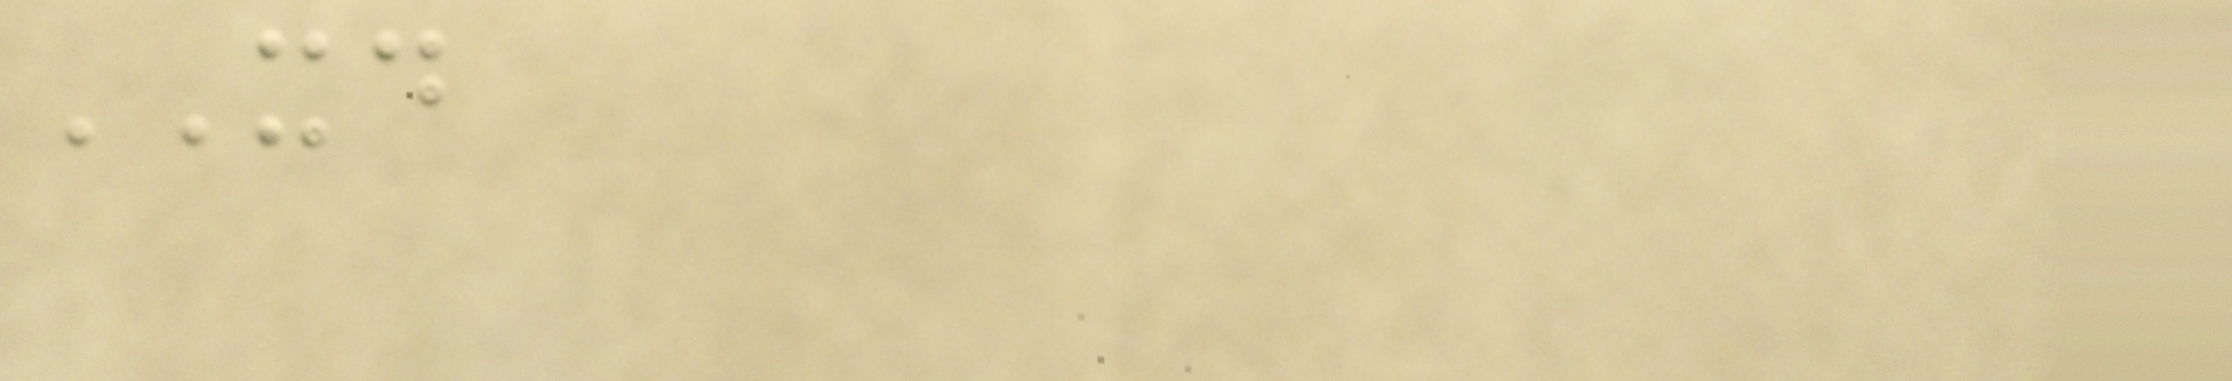XD
